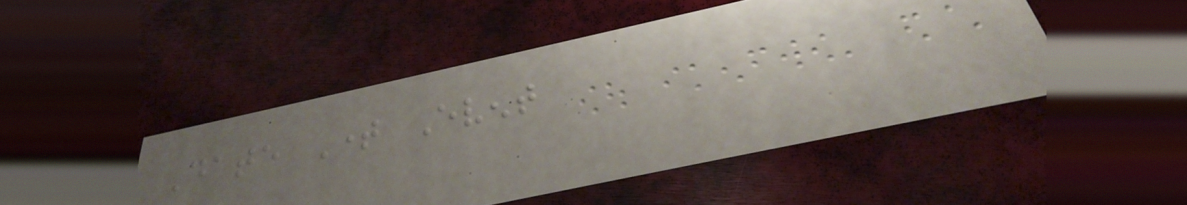Date Time Event
